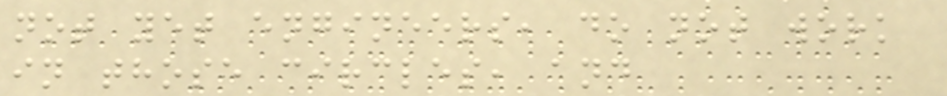not yet engineers, do not work
in those circles, and
